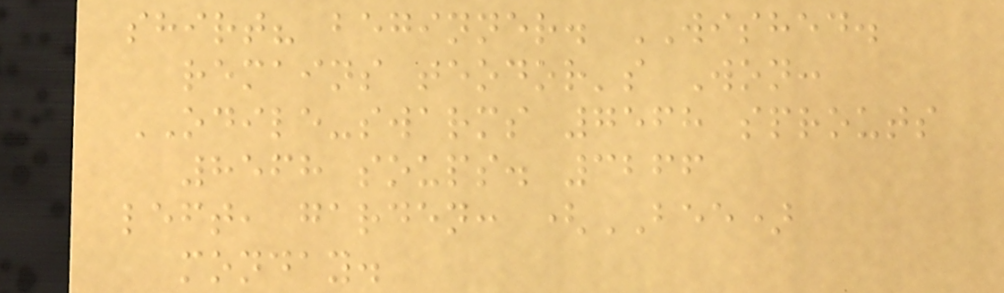shirt? beginner. WISHED.
remains teodor's Won:
ODILE-swarms 7568 sprouts
8568 soups. 3266
left, garden: (BEE)
monday.
